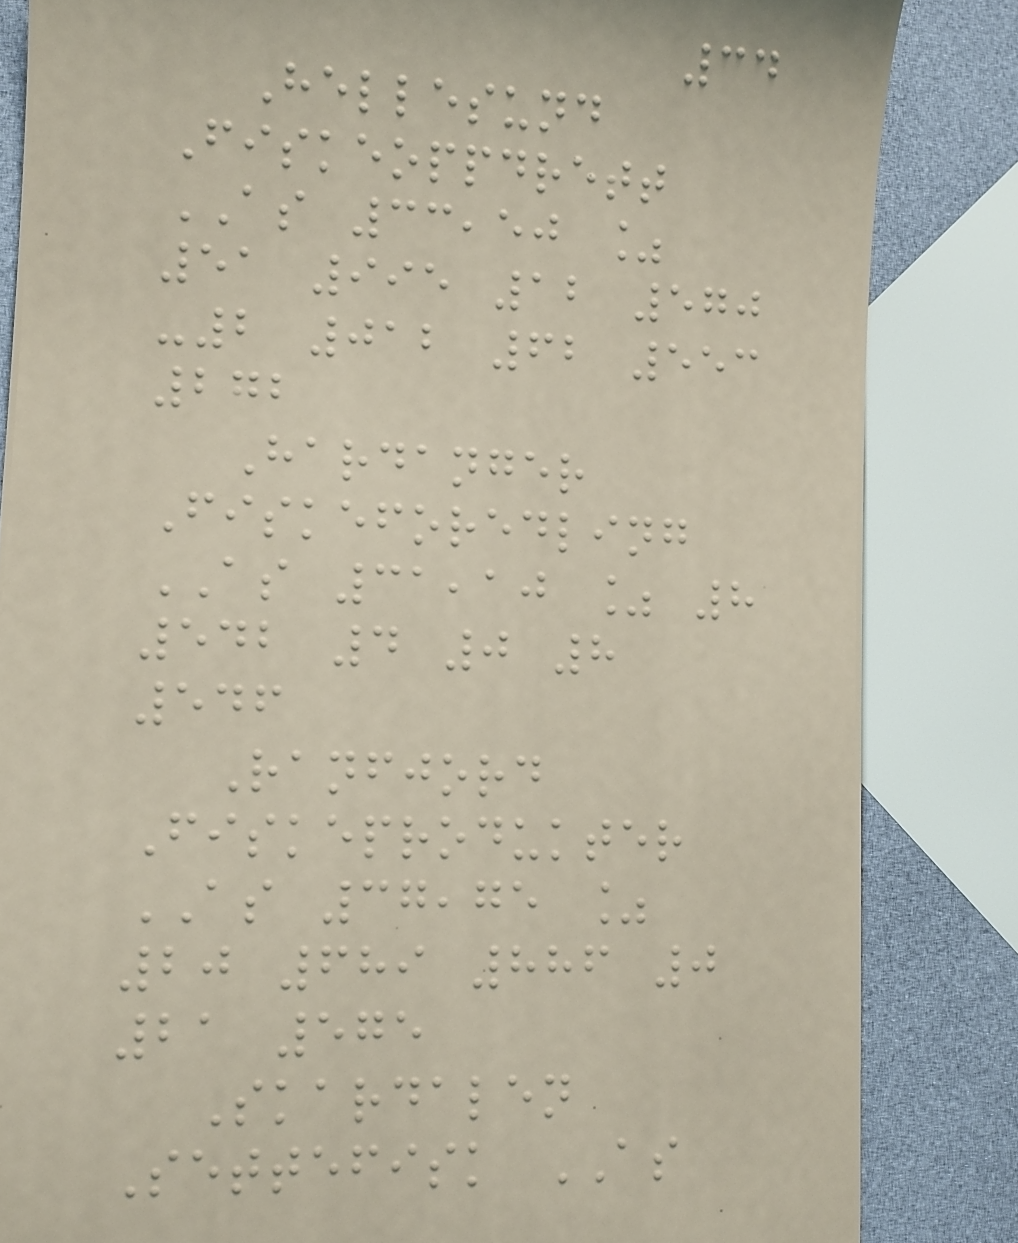34
Hellesund
Fiskeoppdrett
AS 33,50 %
51 995 12 570
-2 012 62 553
272
Hardanger
Fiskeforedling
AS 31,10 % 8
542 4 0 8
546
Ranfjord
Fiskeprodukter
AS 37,75 %
20 689 886 0
21 575
Skardalen
Settefisk AS
